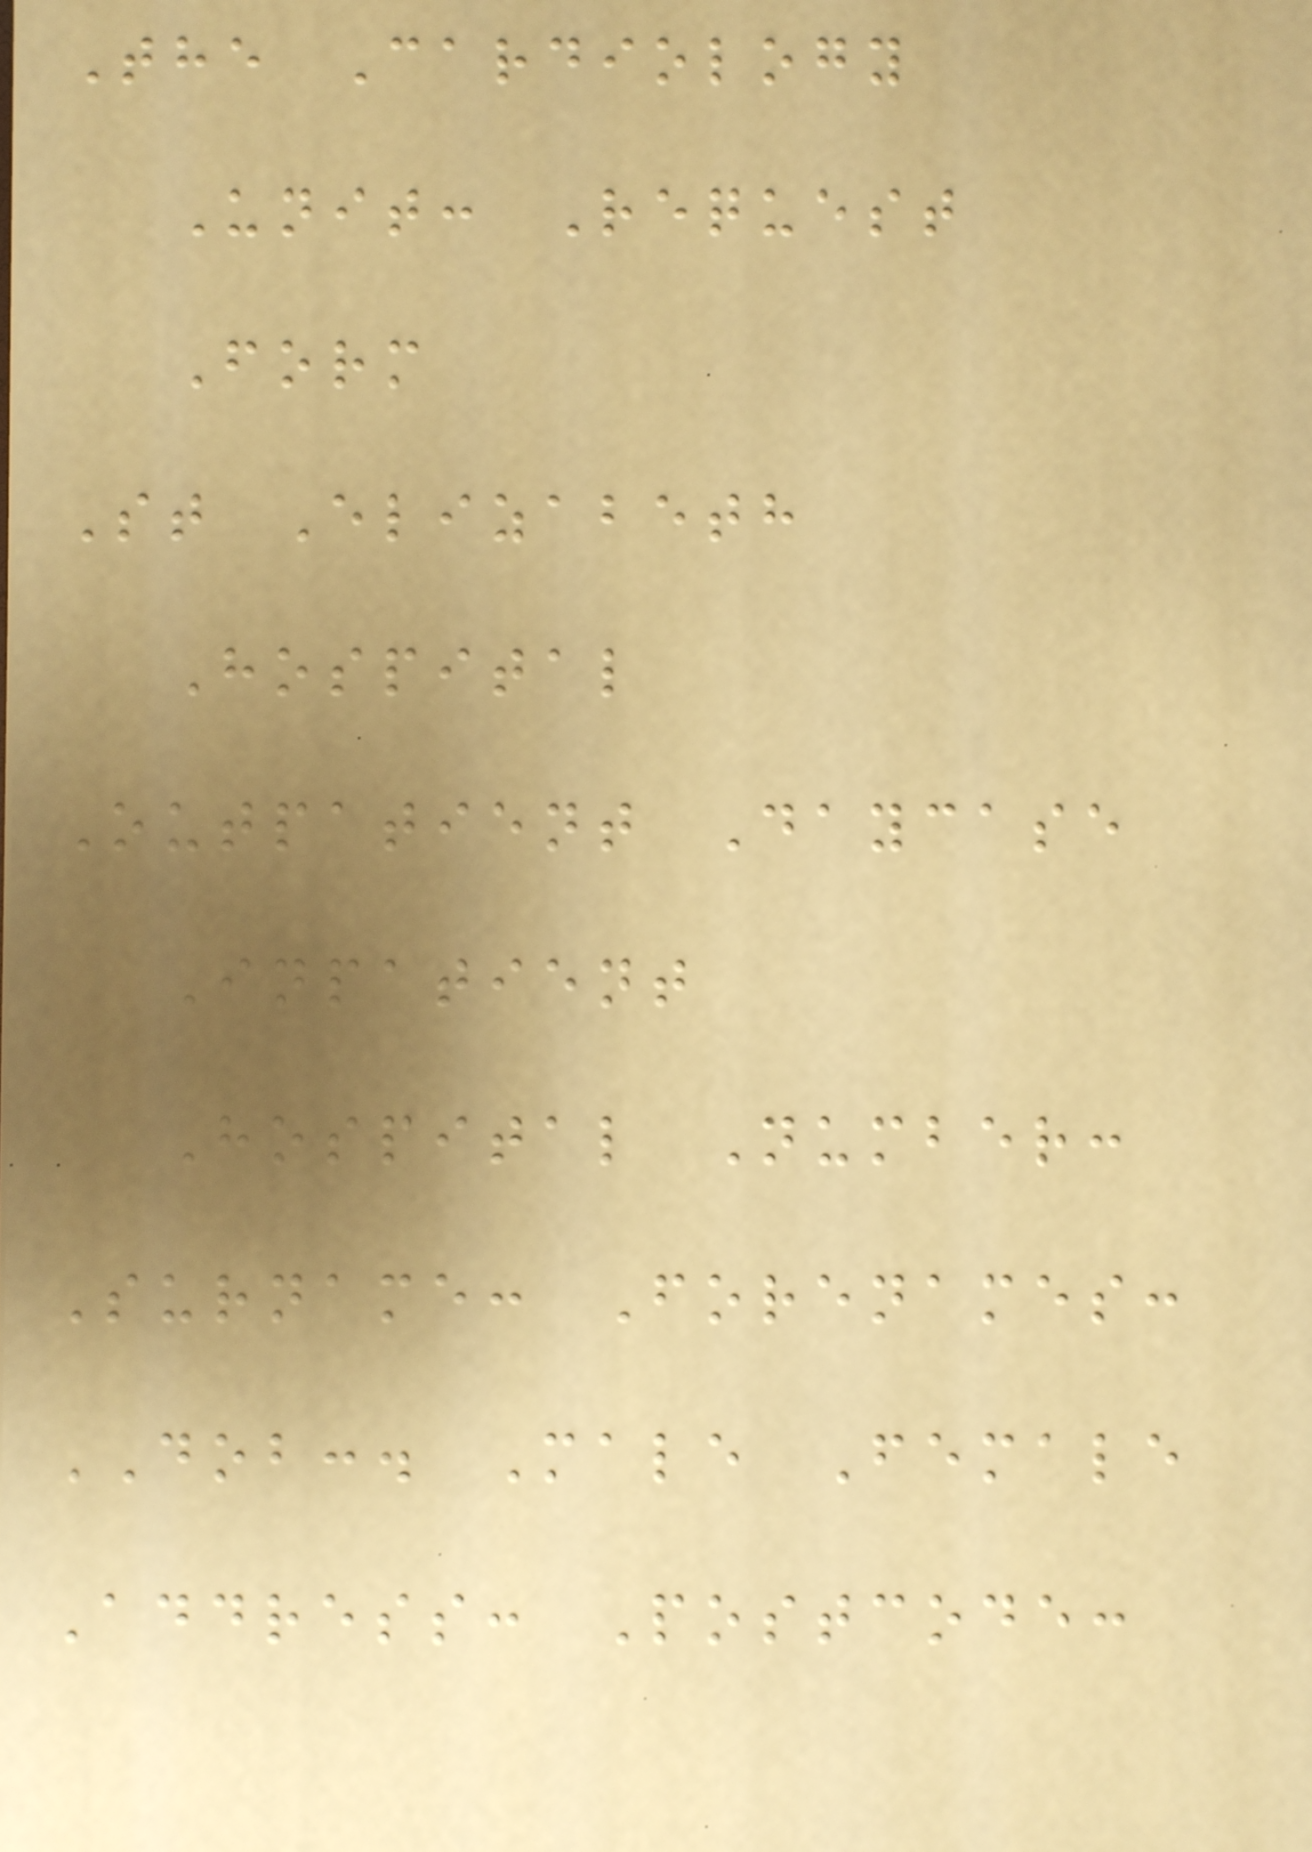The Cardiology
Unit: Request
Form
St Elizabeth
Hospital
Outpatient Daycase
Inpatient
Hospital Number:
Surname: Forenames:
DOB:. Male Female
Address: Postcode:
